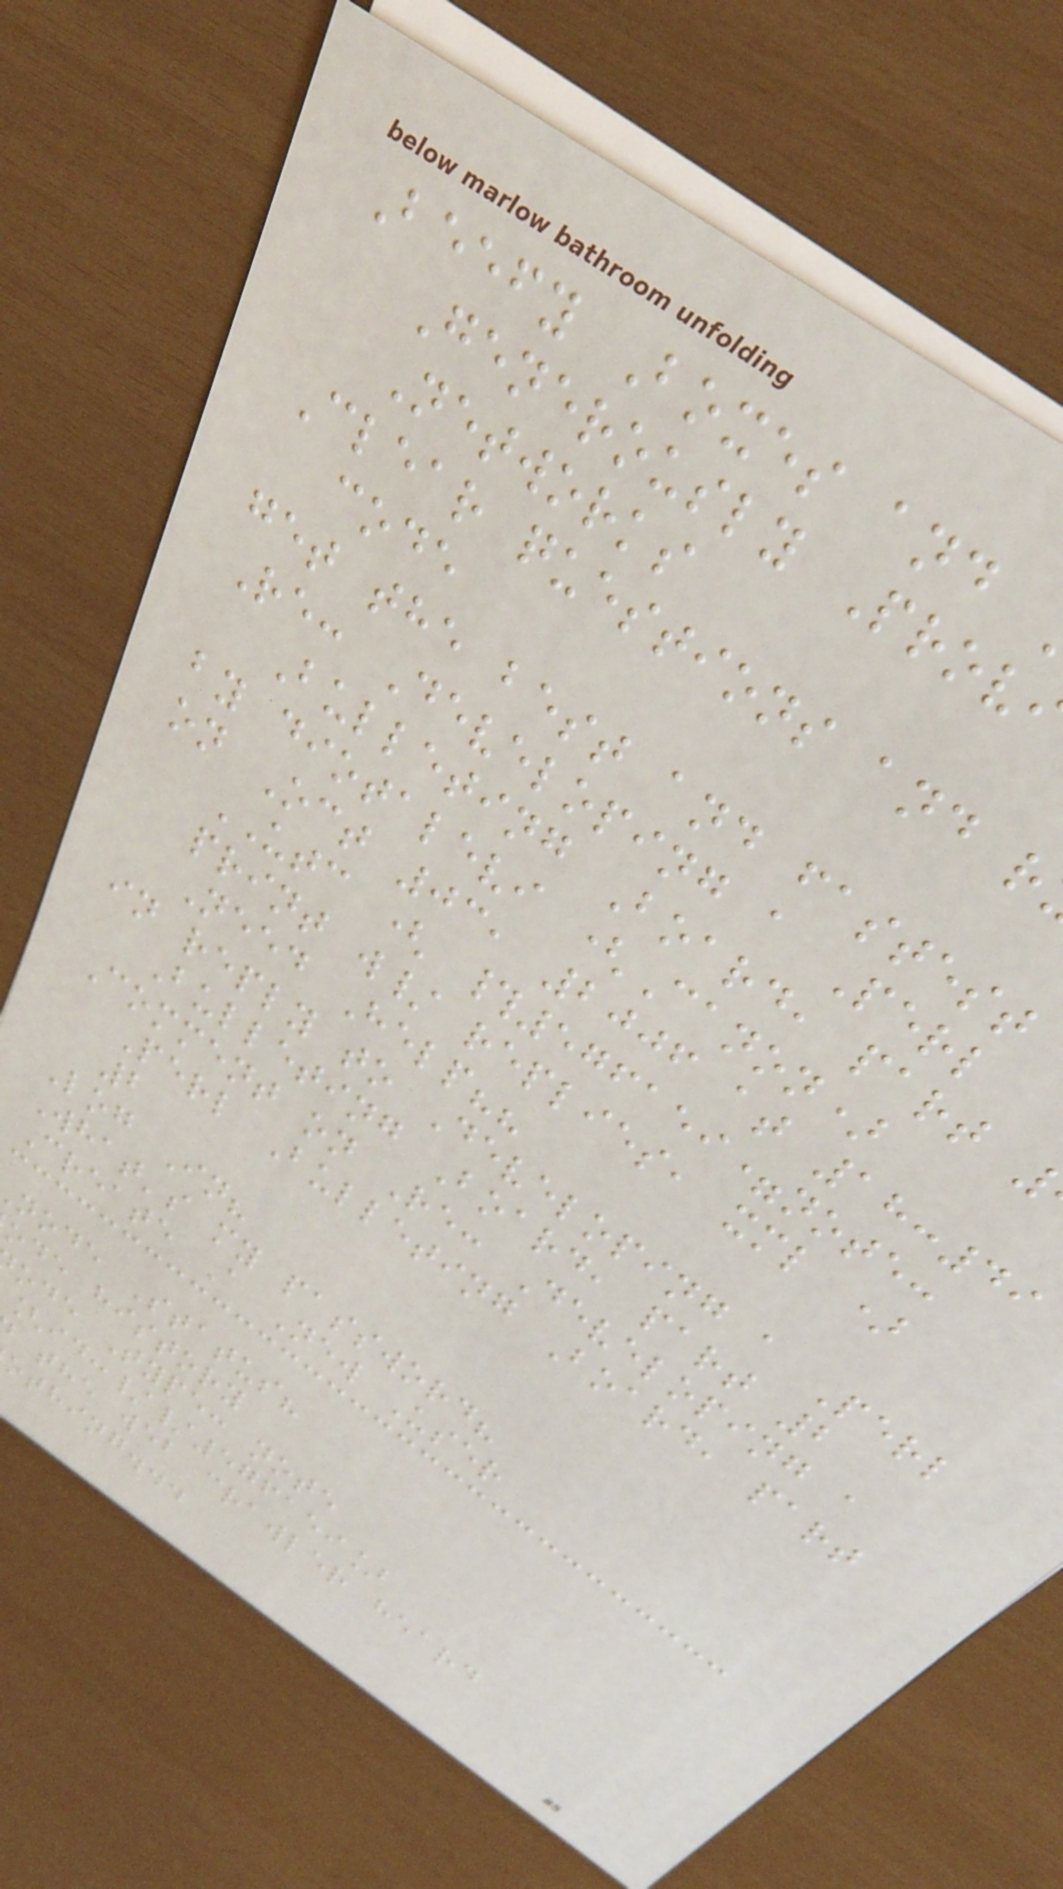Beefy Boxes and
Generously Prov
Networks
Clear questions and r
code
get the best and fastest
Re: Developing a Perl
Bulleting Board, part
by diotalevi (Canon)
on Oct 03, 2006 at 18:49
UTC ( #576159=note:
print w/ replies, xml )
Need Help??
in reply to Developing a Perl
Bulleting Board, part 2
Comment on Re: Developing a
Perl Bulleting Board, part
2
Log In?
What's my password?
Create A New User
node Status?
ode history
ode Type: note
[id://576159]
the web crawler heard
othing...
